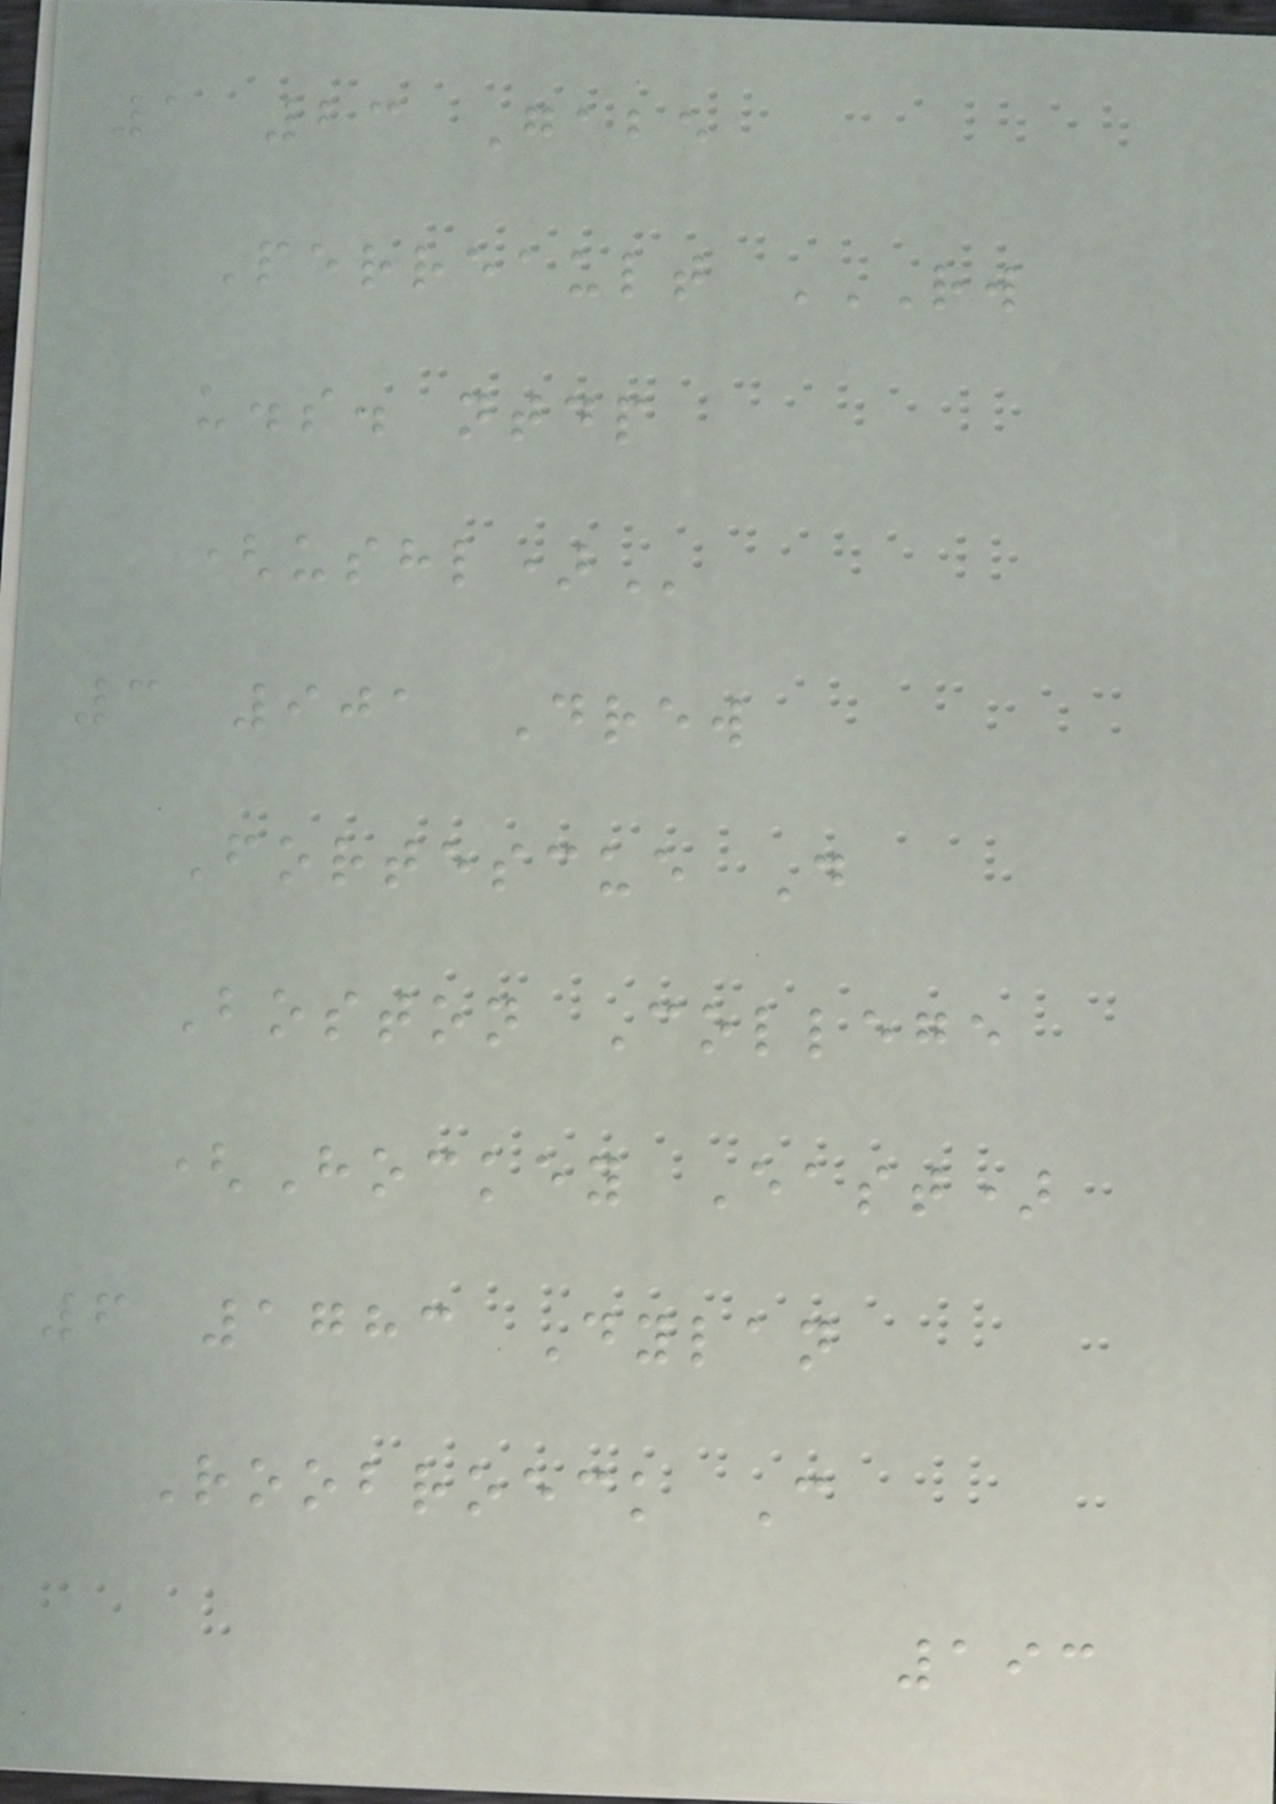1 23 Gabe
Perreault RW
U.S. NTDP
(USHL)
3 901 Drew
Fortescue D
Boston College
(Hockey East)
6 1783 Dylan
Roobroeck C
193
